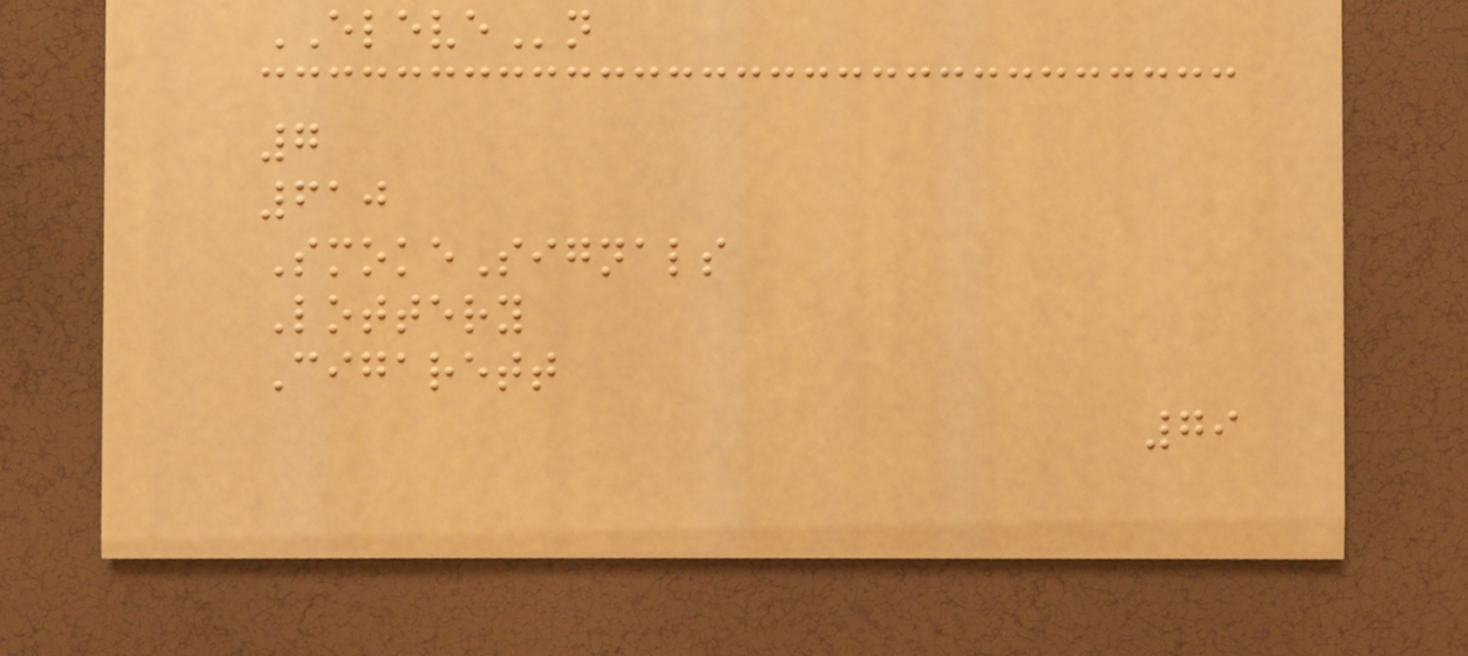ELEVEn
7
610
SmokeSignals
Lottery
Cigarett
79
